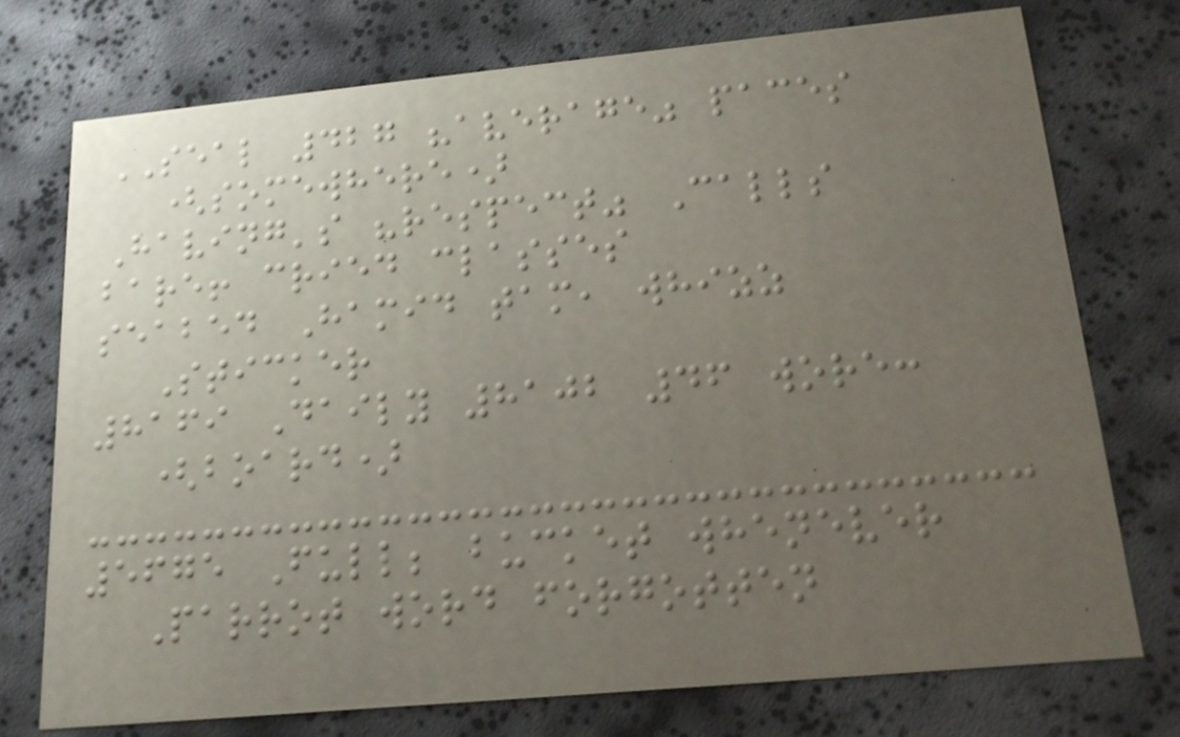SEAL 427 "average" paces
(somewhere)
Having's "respect" Calls
bare! cried classes
seabed Hamid tam, whizz
Sticker
8169 Daily 8102 46 wore:
(board)
5675 Full; bucket whenever
Parrot word forgotten
